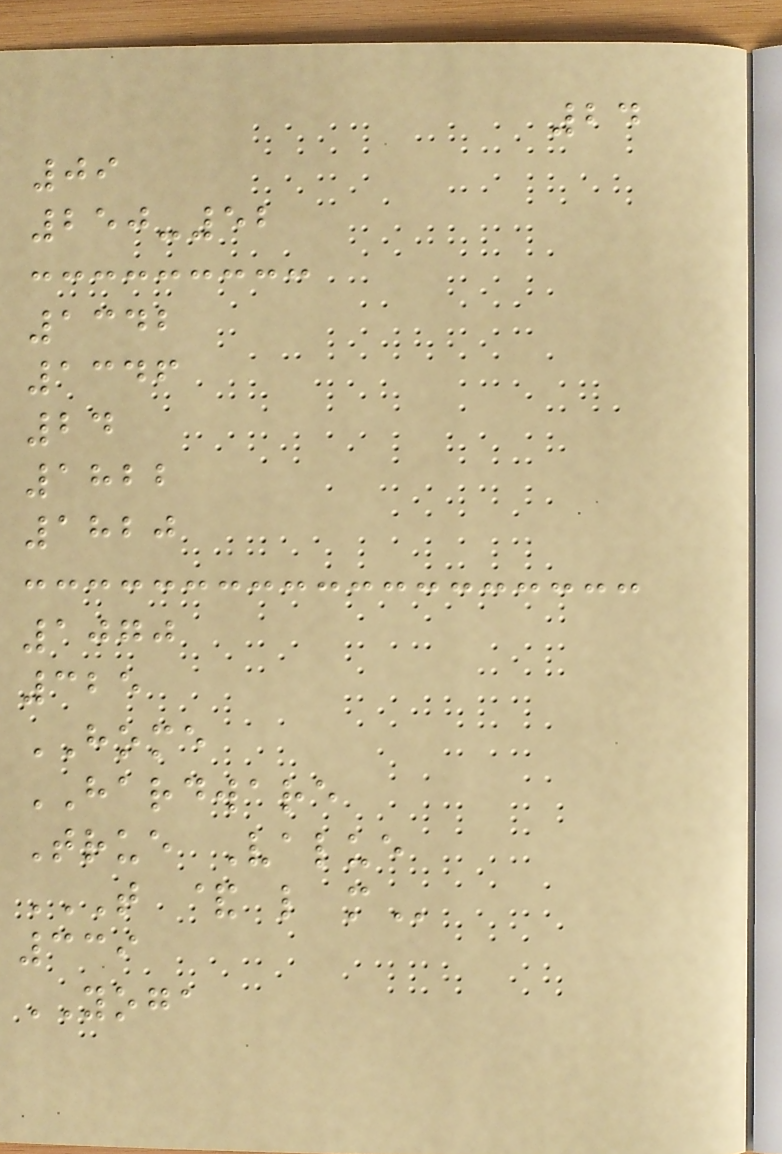24
09
250-52
1342
1346
24
1822
1820
1070
325
HOME
HARDWARE
True Value
T & L M
339
YOGA
